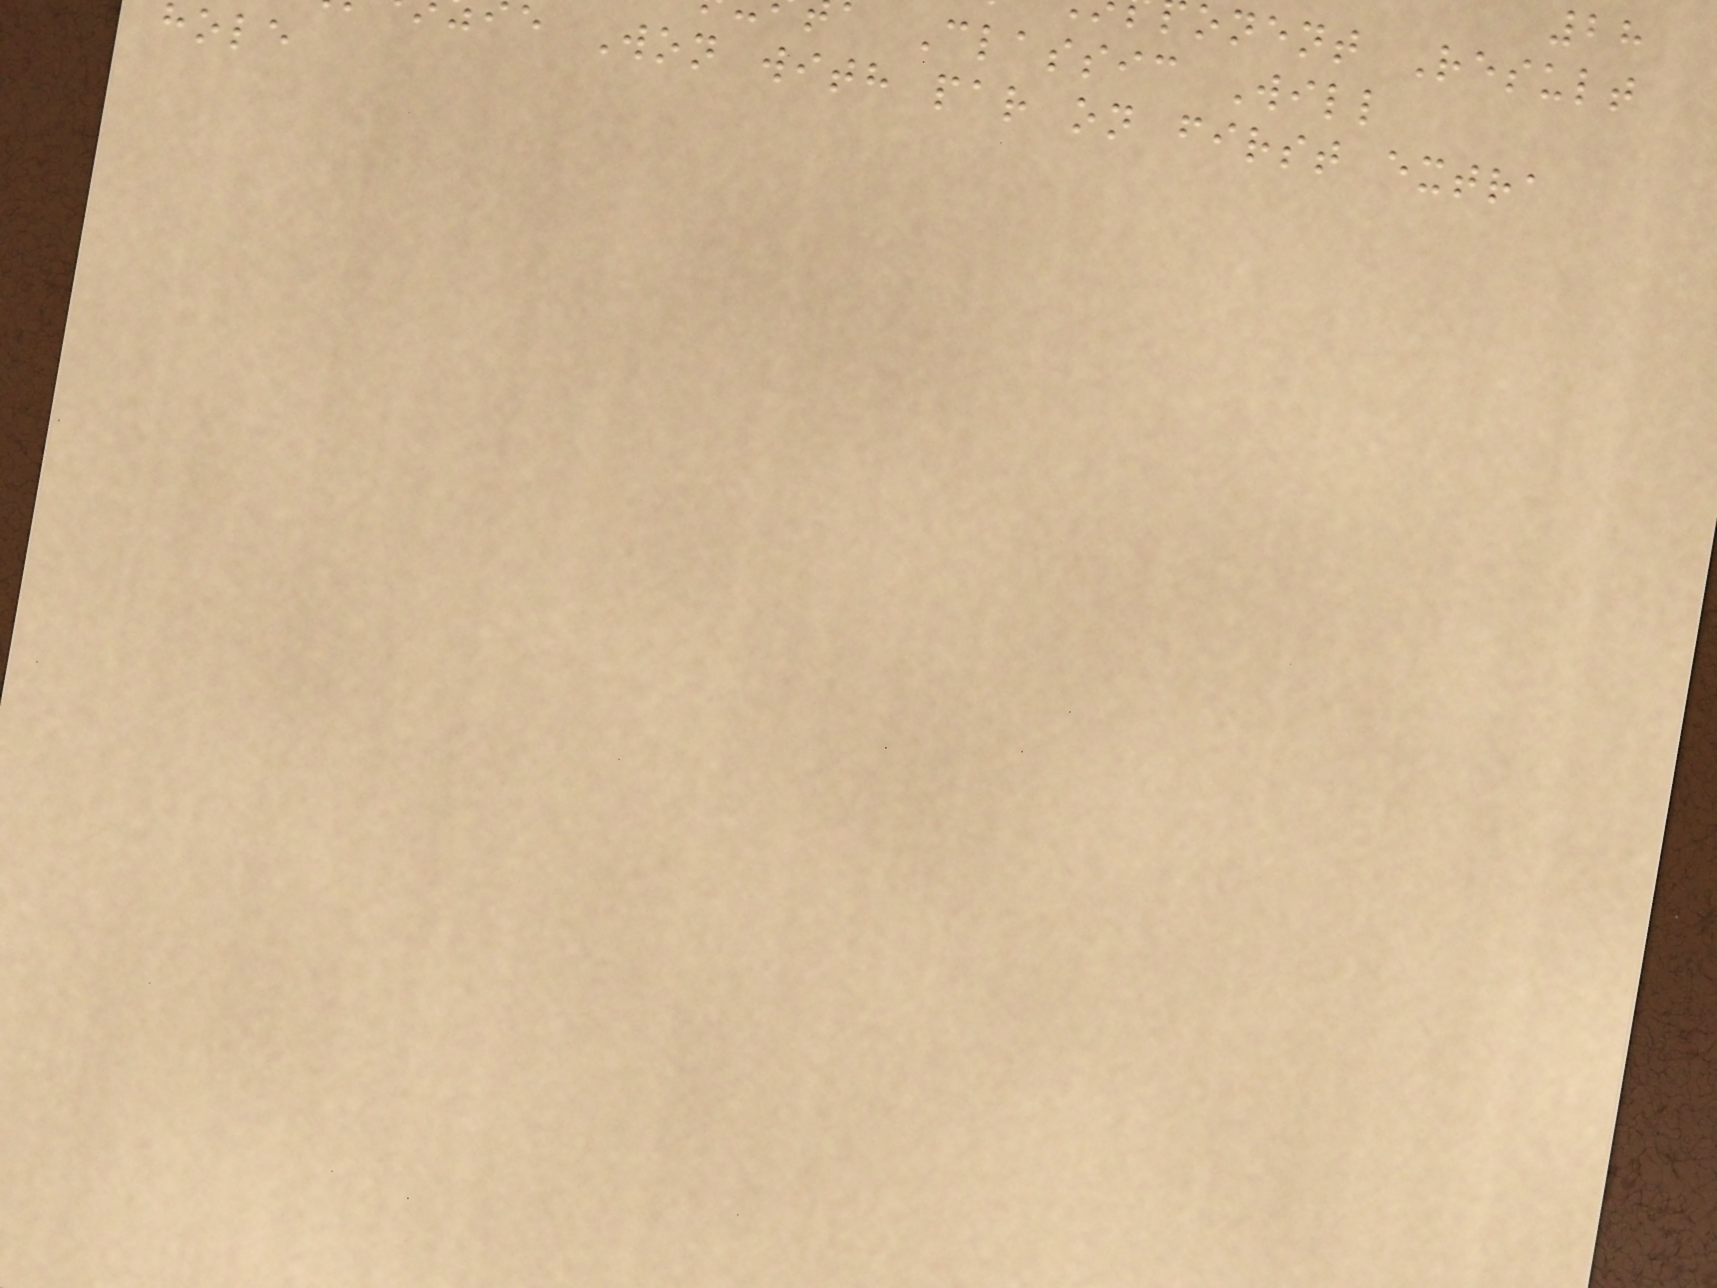28
onent Result
Classic Will
e Won with par on first extra
hole
